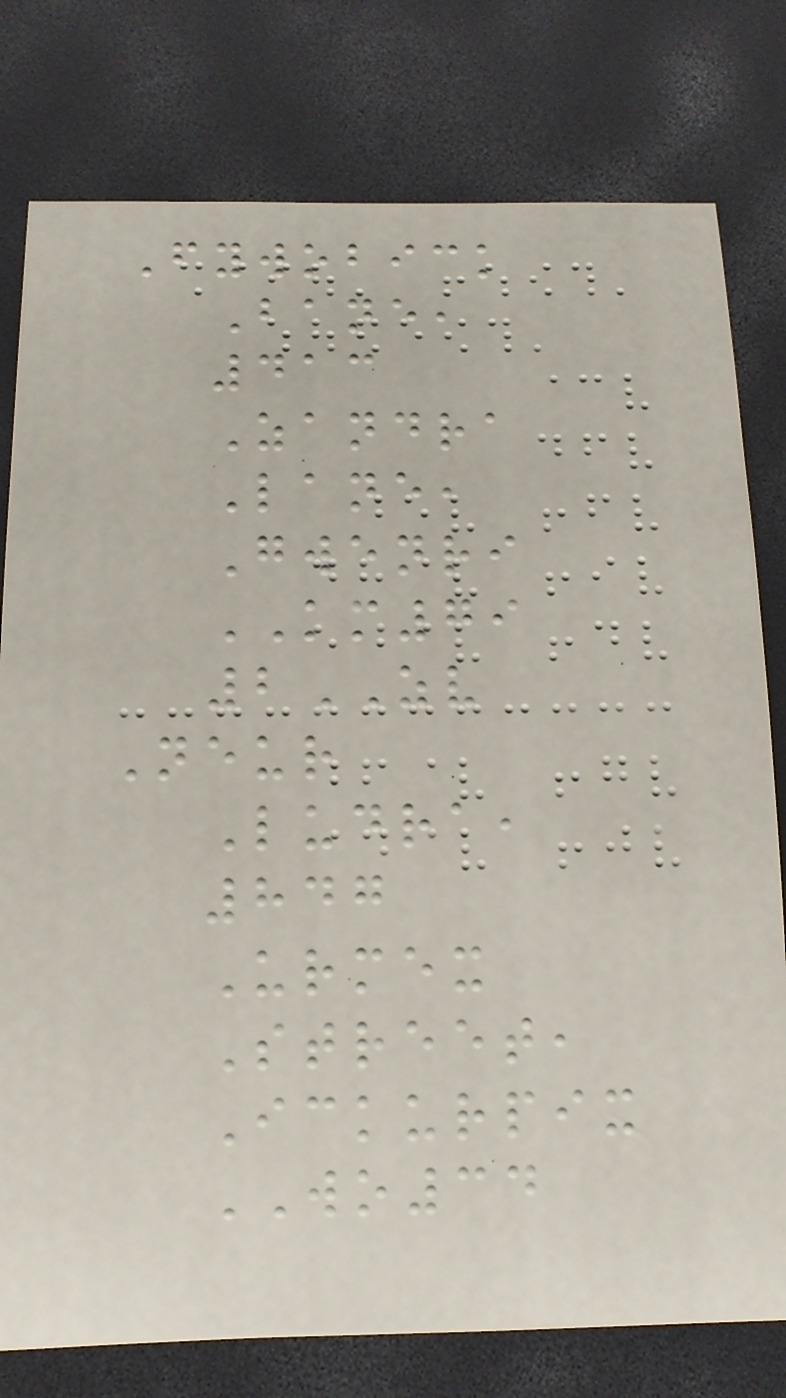Fywobick
Bane,
413
Zandra
Lane,
Gwenri
KM79
2ZV
Neur
Ludra,
847
Urmex
Street,
Ickurpix
WO34
